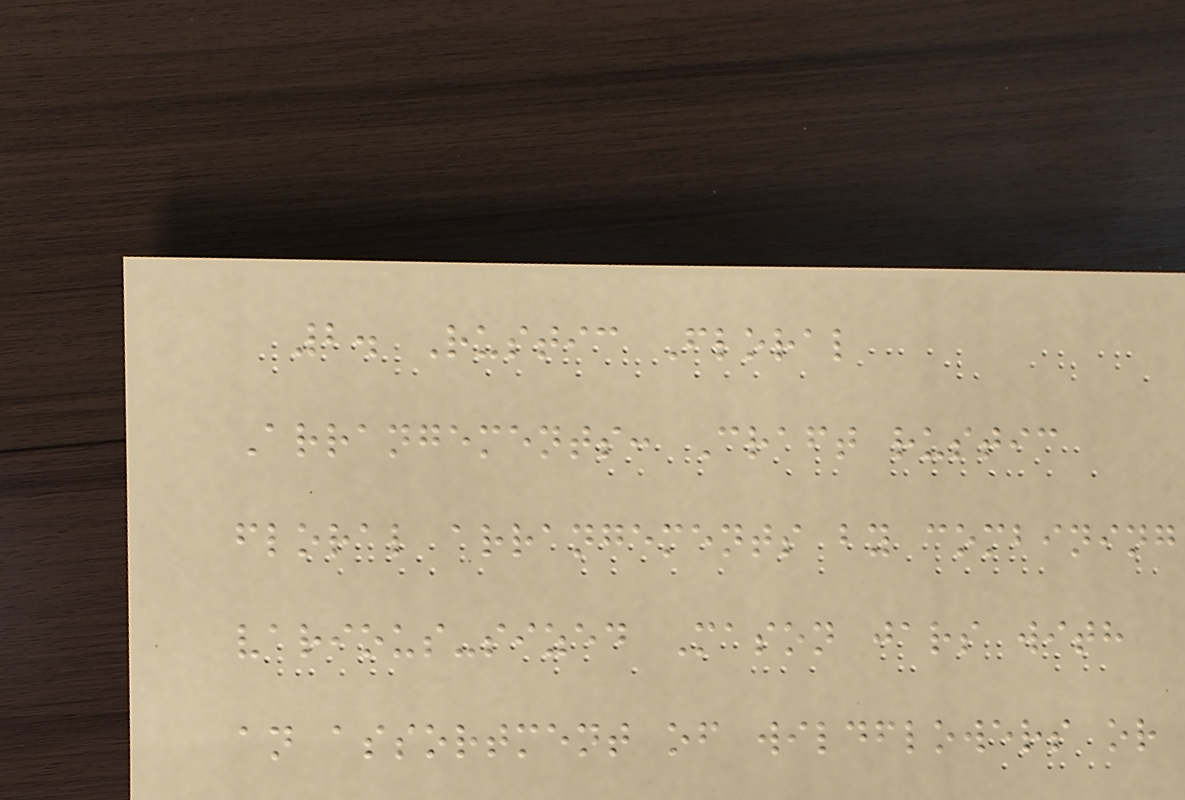2. Rustic Floral
Arrangements: Craft rustic
floral arrangements by combining
various-sized Mason jars with
an assortment of wildflowers or
